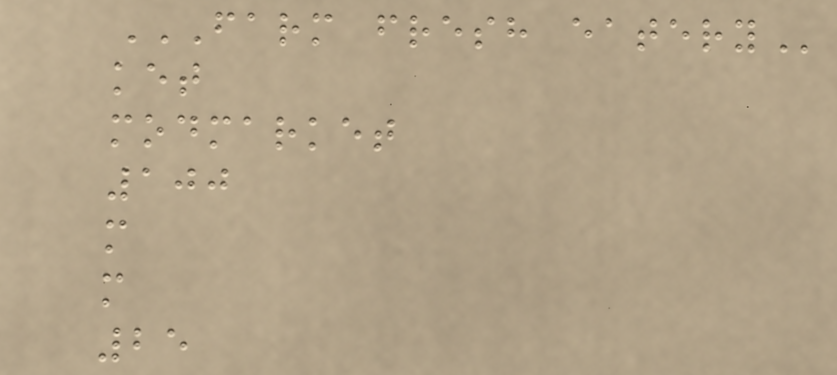FARM FRESH EATERY
ket
modmarket
100
m
m
25
